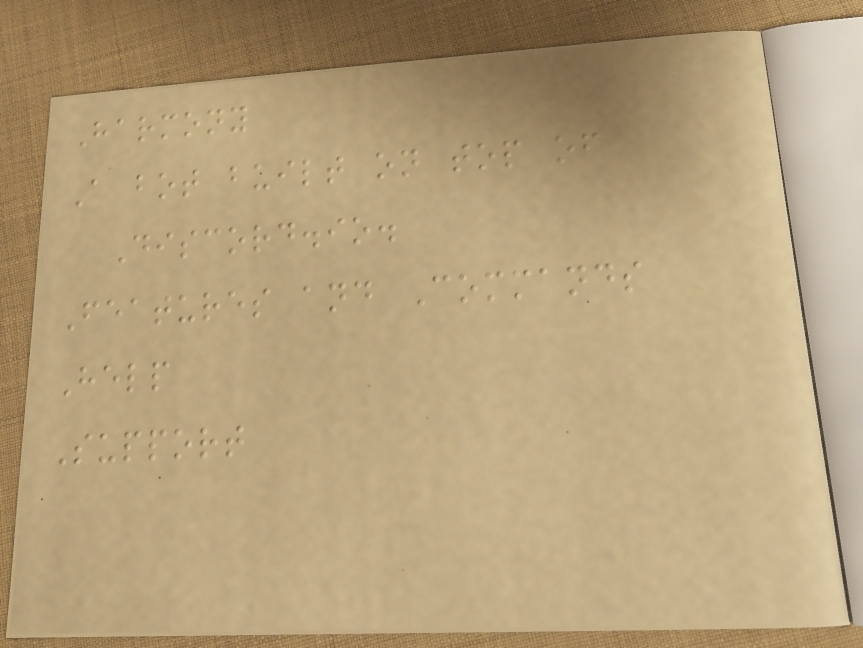Harmony
A bot built on top of
Discord.io.
Features and Commands
Help
Support
